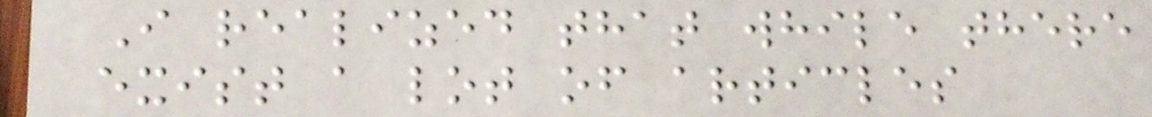I realized that while there
exist a lot of articles
